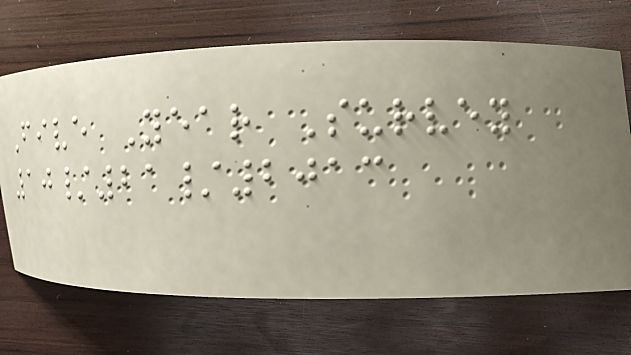Five Year Survey
10/21/2013
